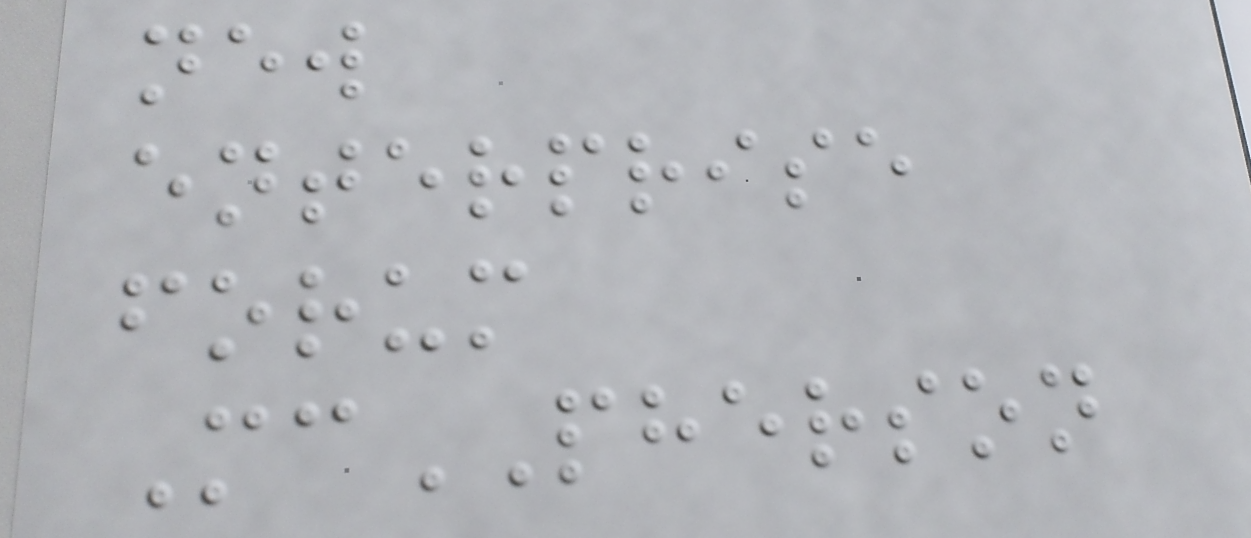new
enterprise
forum
McPHERSON
